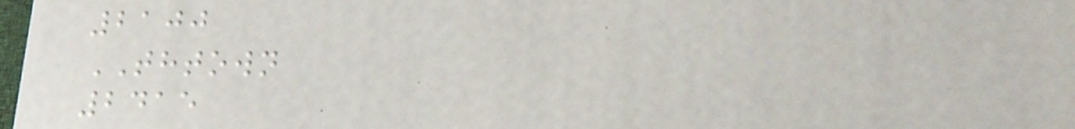2100
THTOWN
2415
